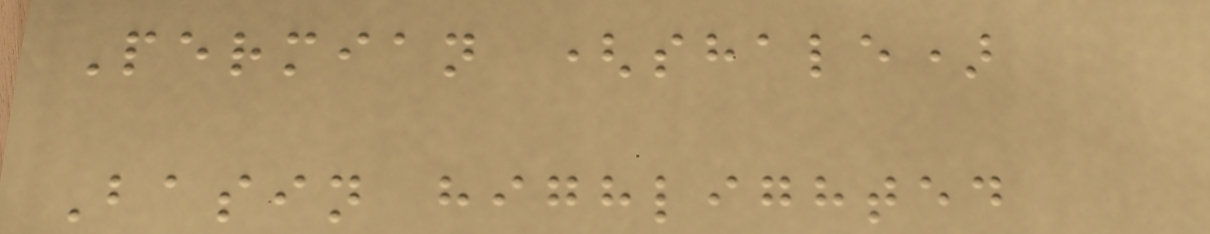Permian (shale)
Basin highlighted
